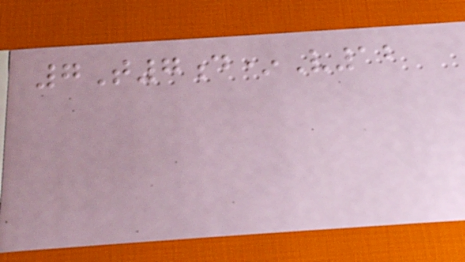7T7d*V12
